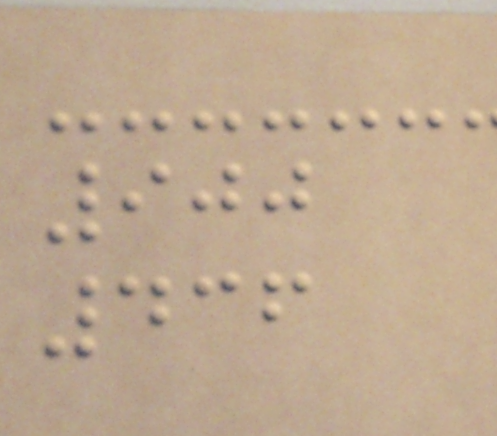900
436
